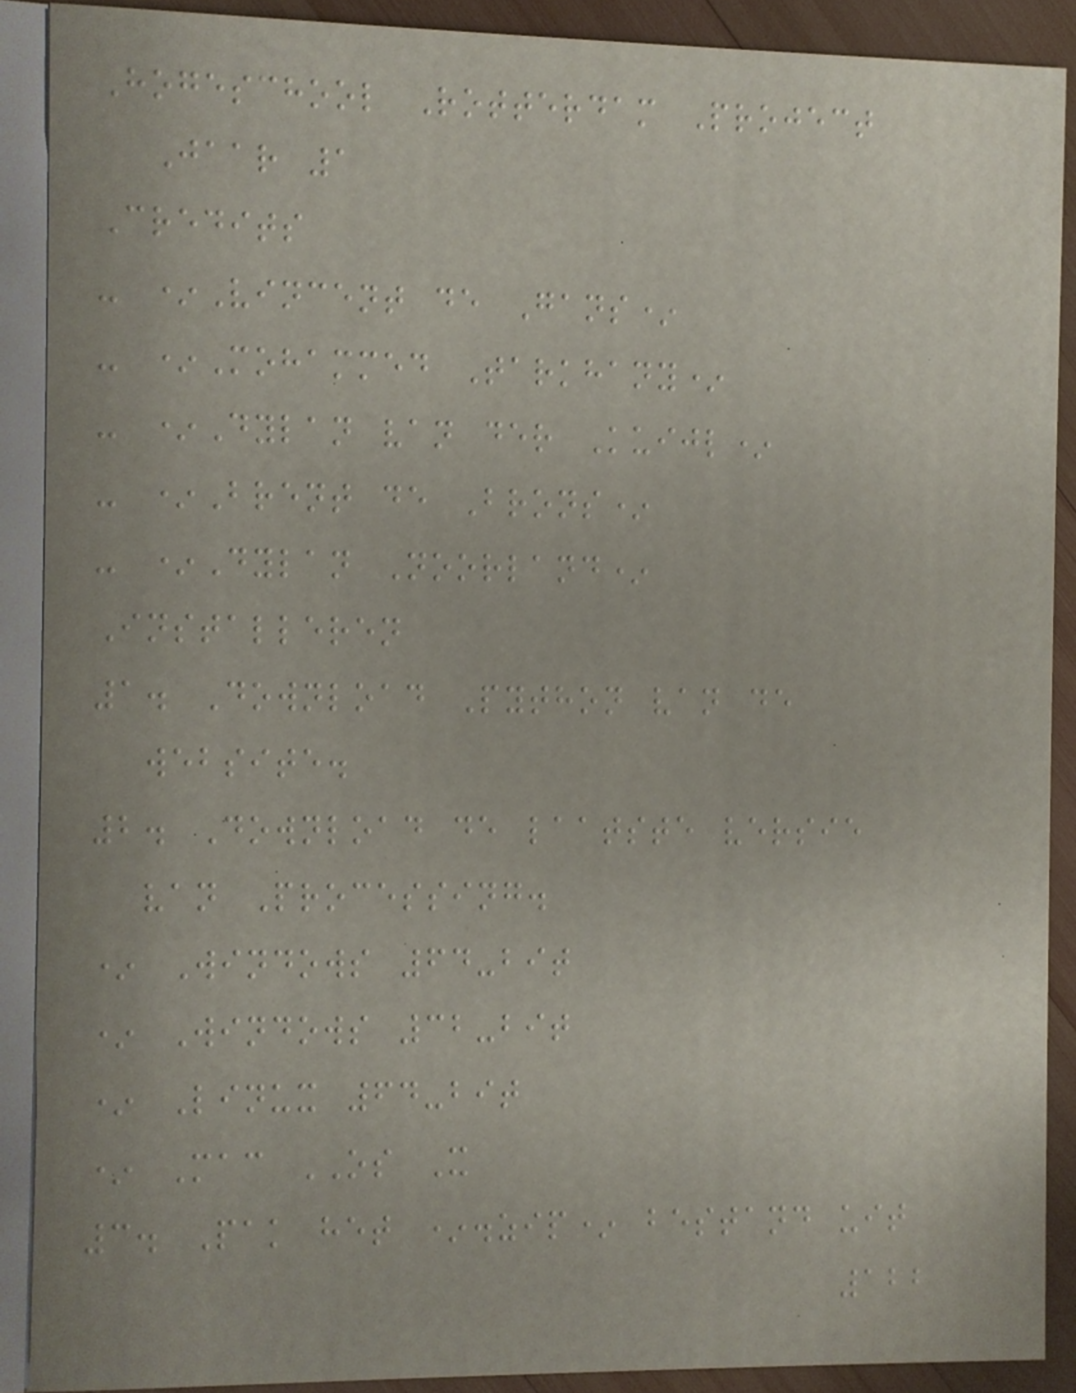Hogeschool Rotterdam Project
Jaar 1
Credits
- *Vincent de Gans*
- *Mohammed Tarkhany*
- *Dylan van der Kuijl*
- *Brent de Brons*
- *Dylan Noorland*
Installeren
1. Download Python van de
website.
2. Download de laatste versie
van Processing.
* Windows 64-bit
* Windows 32-bit
* Linux 64-bit
* Mac OS X
3. Pak het *.zip* bestand uit
122
